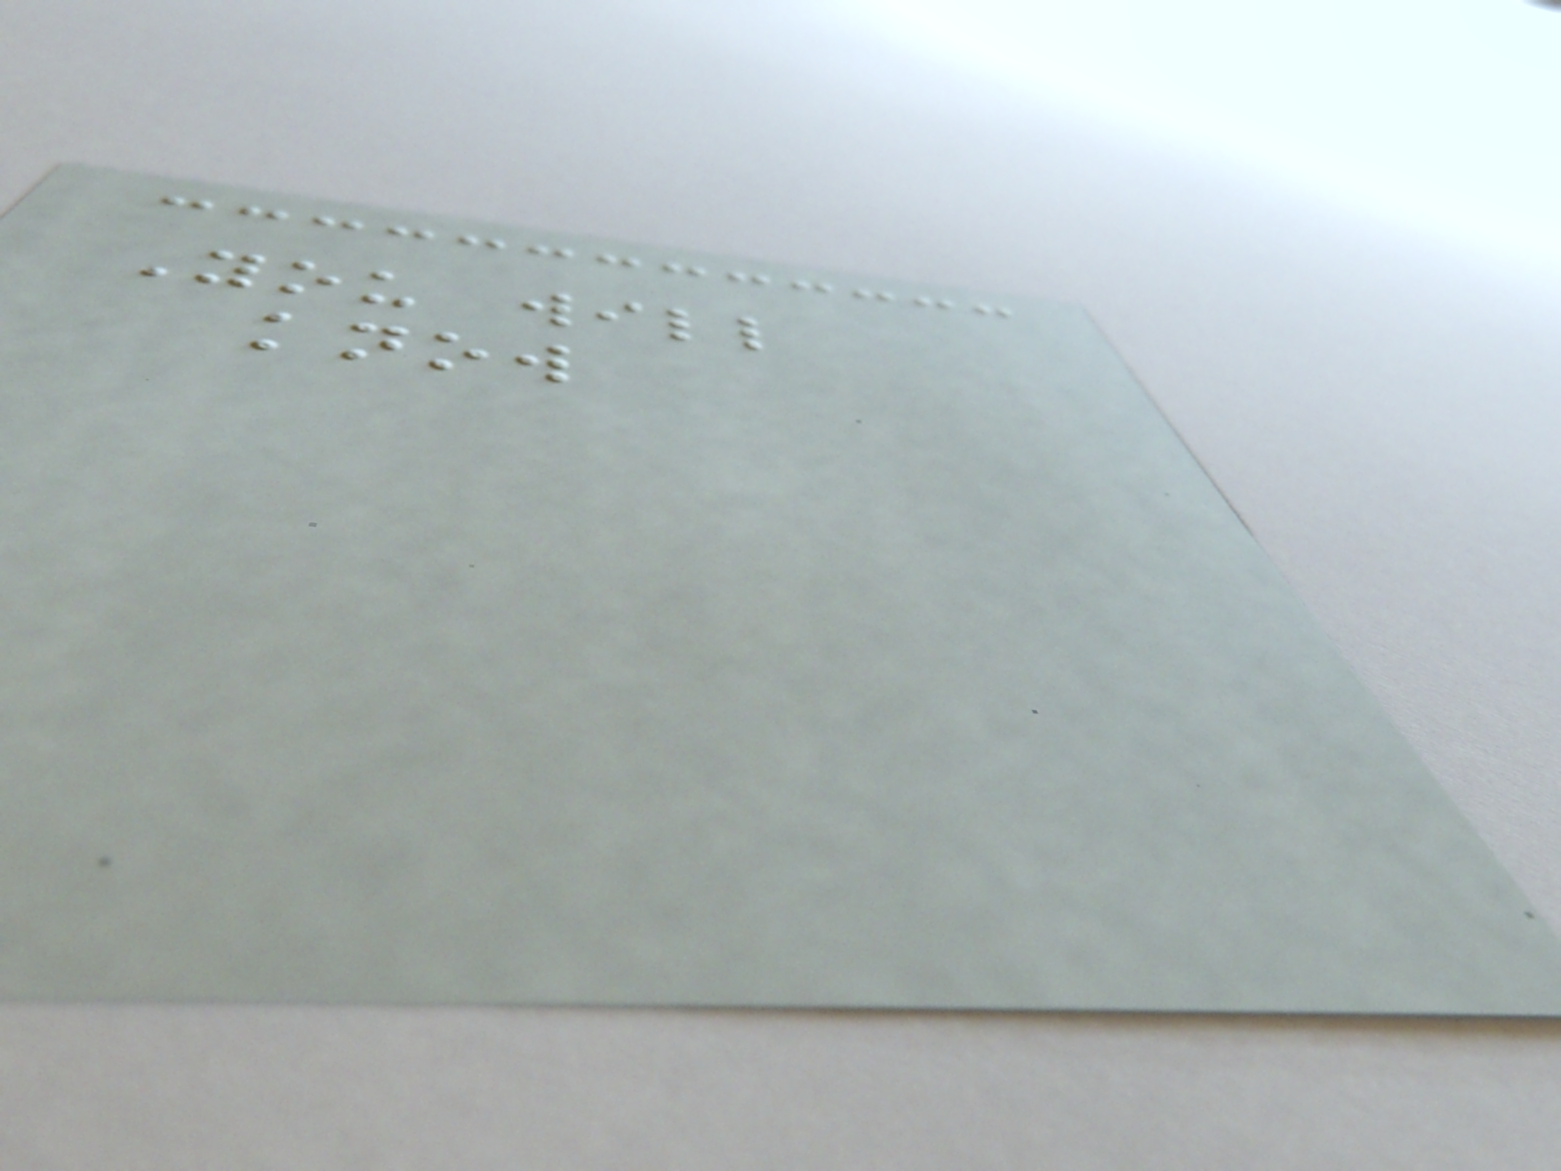You will
know
